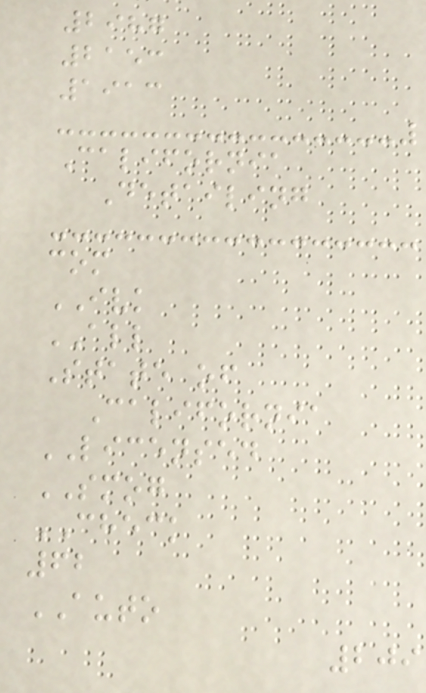2987
2153
1913
California
Detailing
com
IVK
ALL
State of
California
LICENSED
SMOG
CHECK
62
AUTO
209
